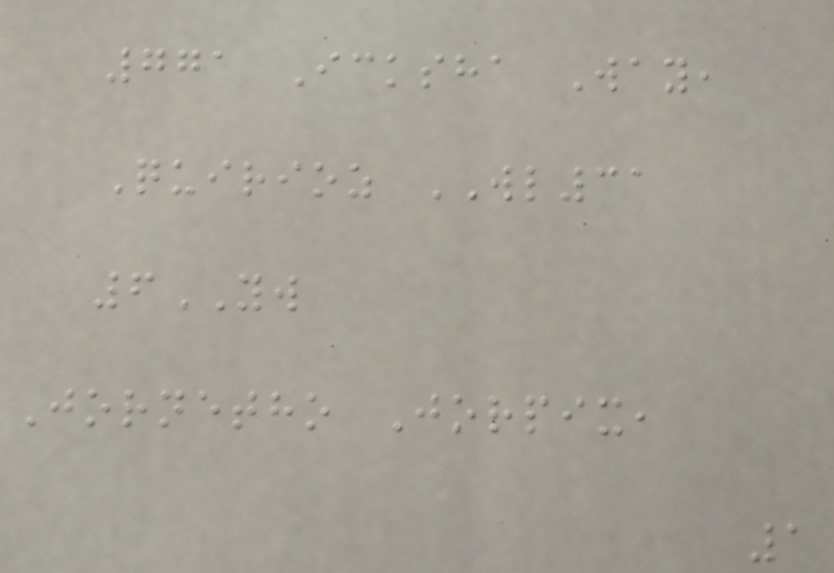771 Icksha Way,
Quirioz WL31
6YW
Jornetho Jorpix,
1
